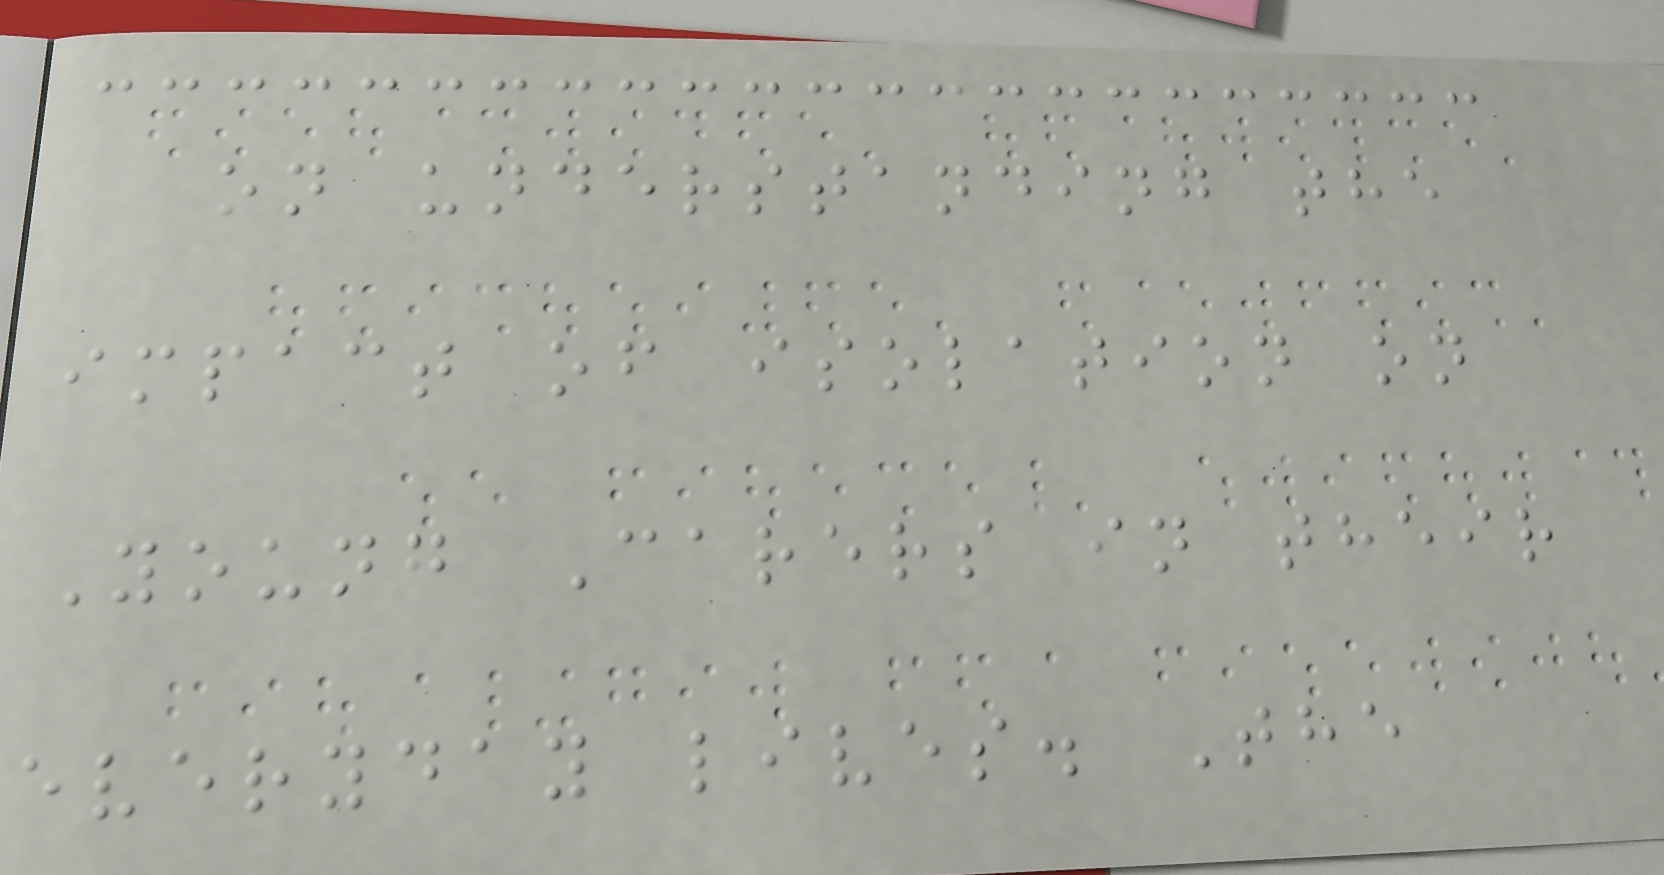on understanding the
impact of isolation on
Young Carers in their
everyday lives. The
